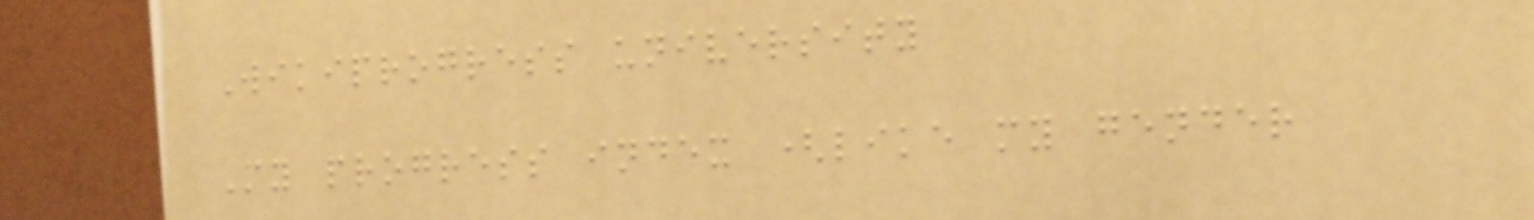Wikiprogress university
My progress index (like my gender
